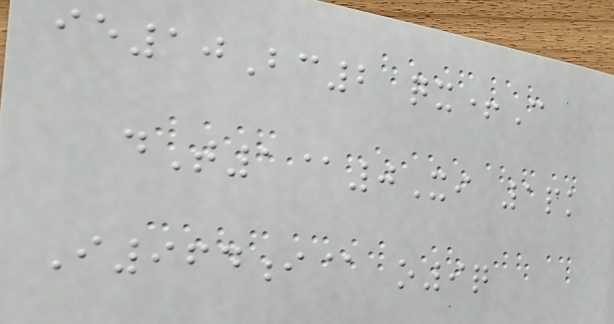ie10Bc2 qx+C
dT1@0Xi 1pk
I964i@ o9q
